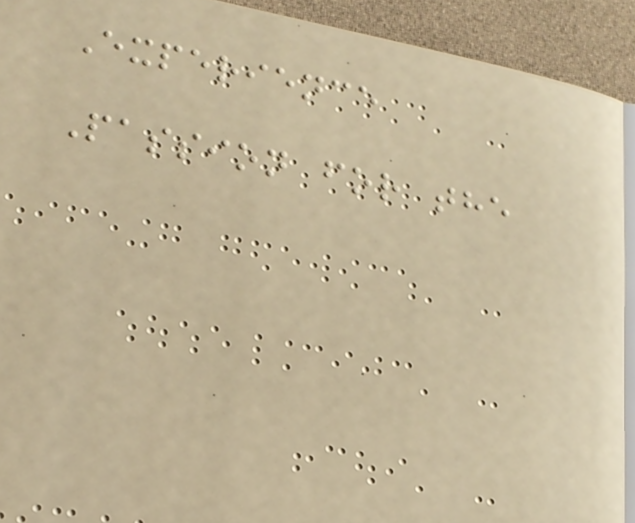Experience
Passion for the
